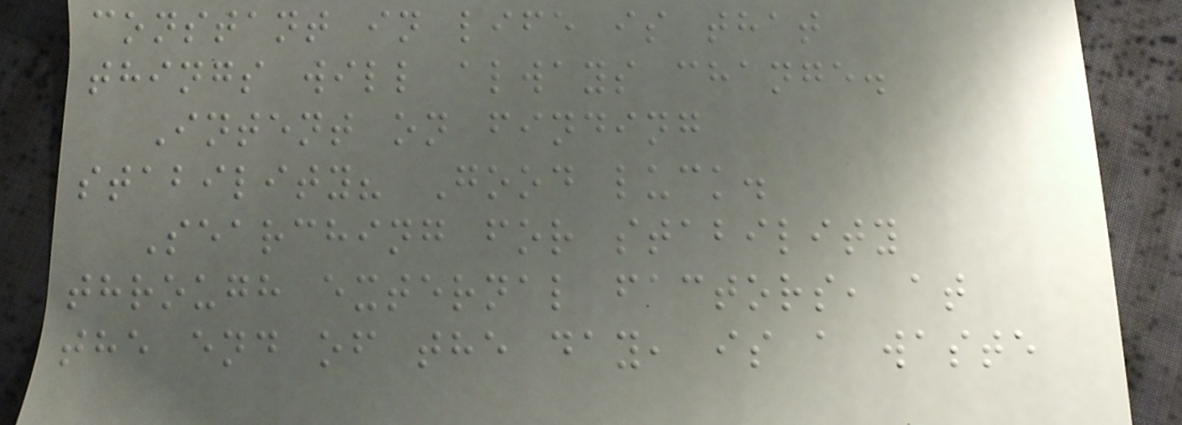constant in life is that
things will always change.
Intent on finding
stability? Good luck.
Searching for stability
through external factors, at
the end of the day, is a waste
